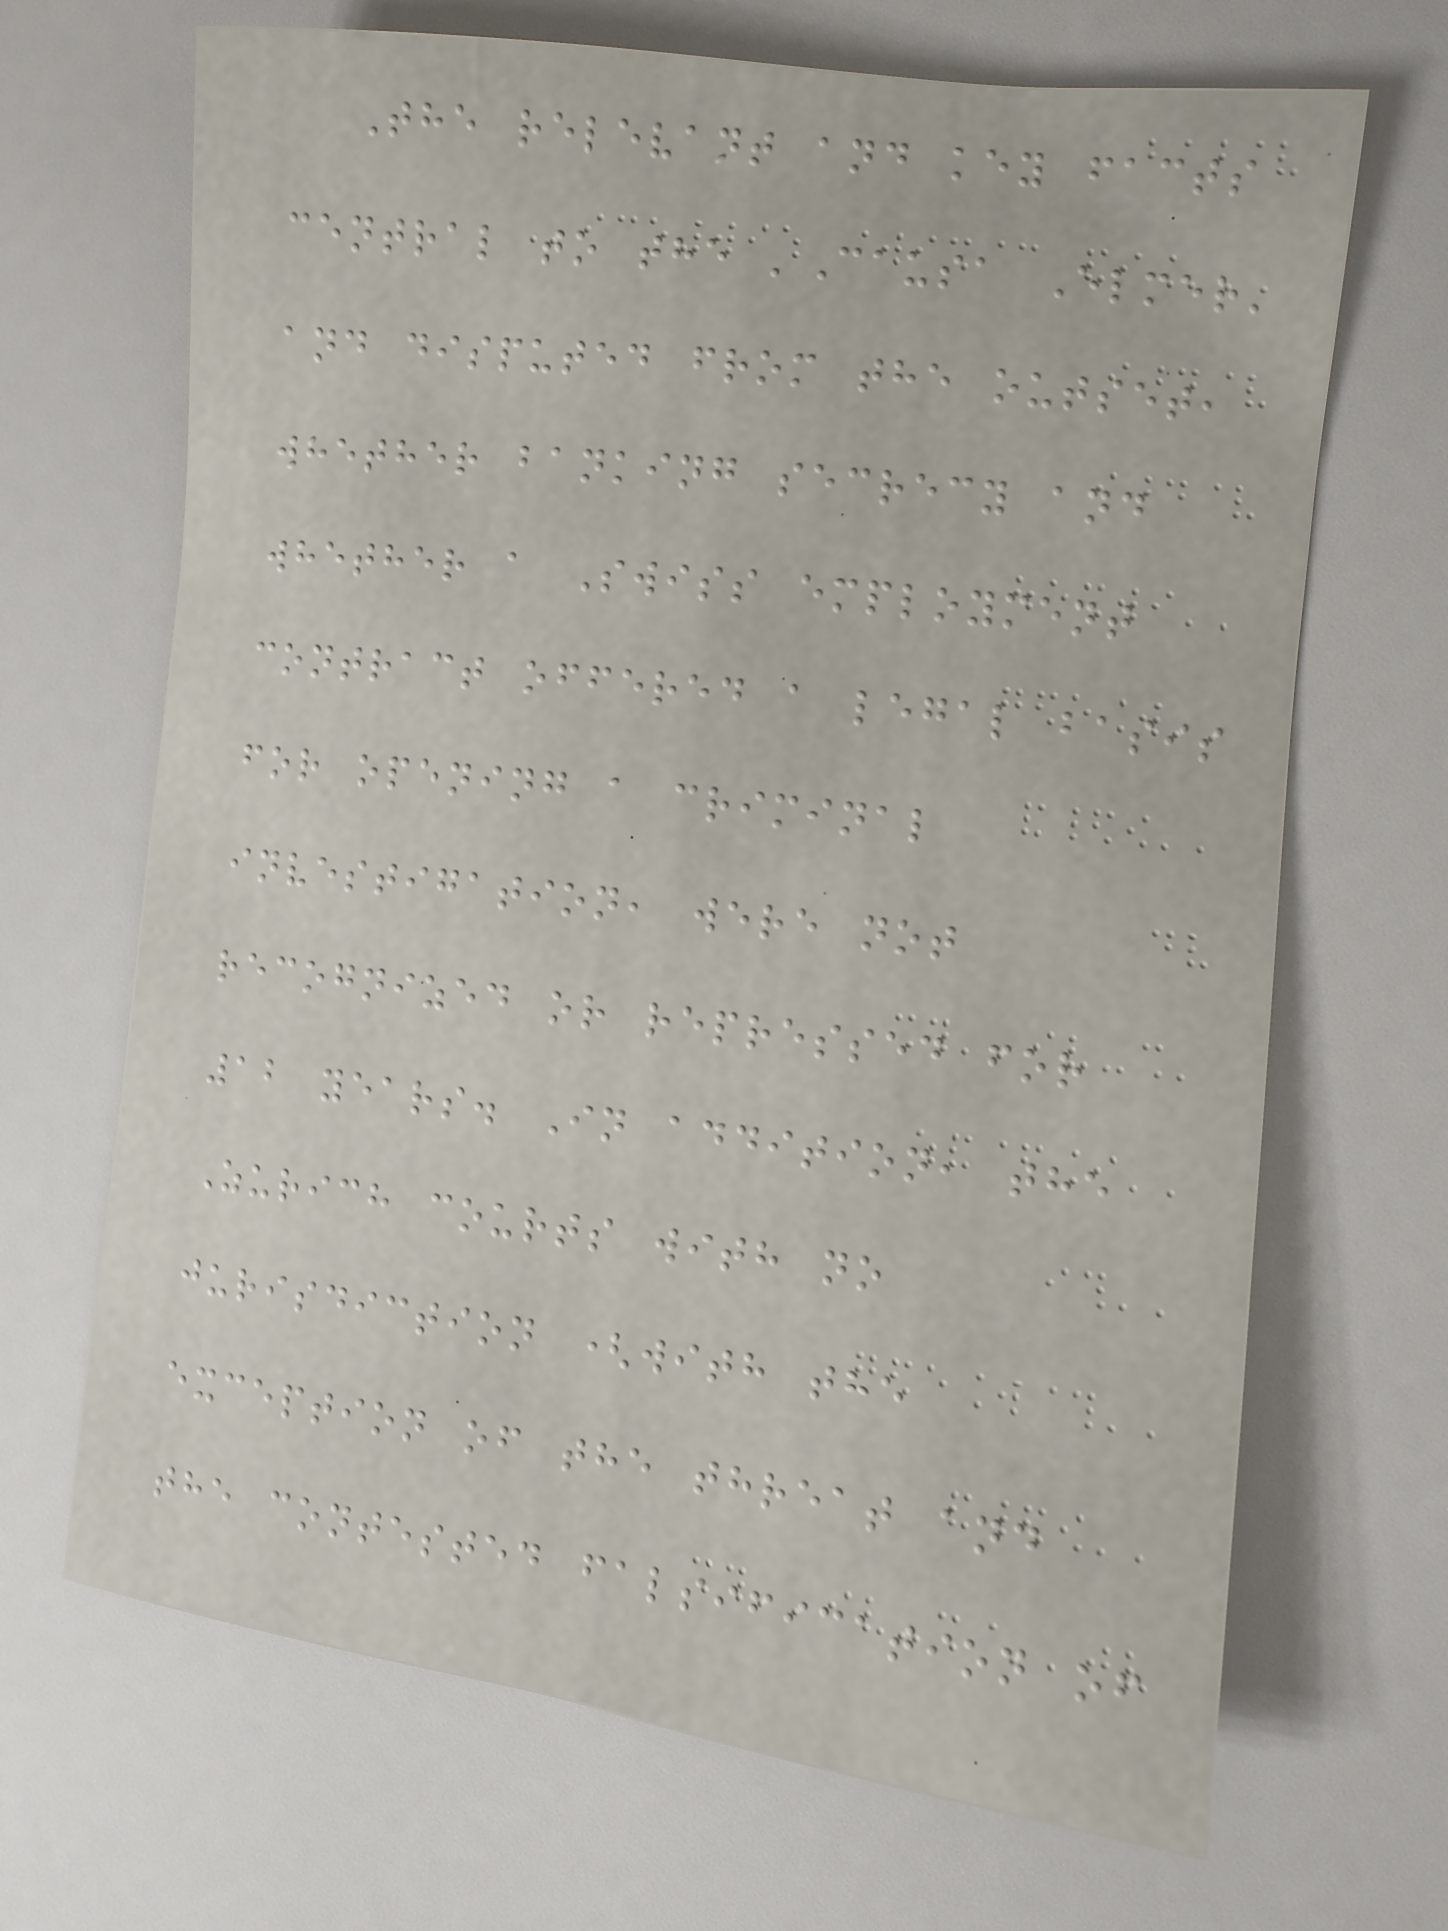The relevant and key facts
central to the 'Causa Elmer'
and disputed from the outset,
whether banking secrecy and
whether a Swiss employment
contract offered a legal basis
for opening a criminal
investigation, were not
recognized or repressed for
12 years. In addition, the
Zurich courts with no
jurisdiction (with the
exception of the threat and
the contested falsification of
